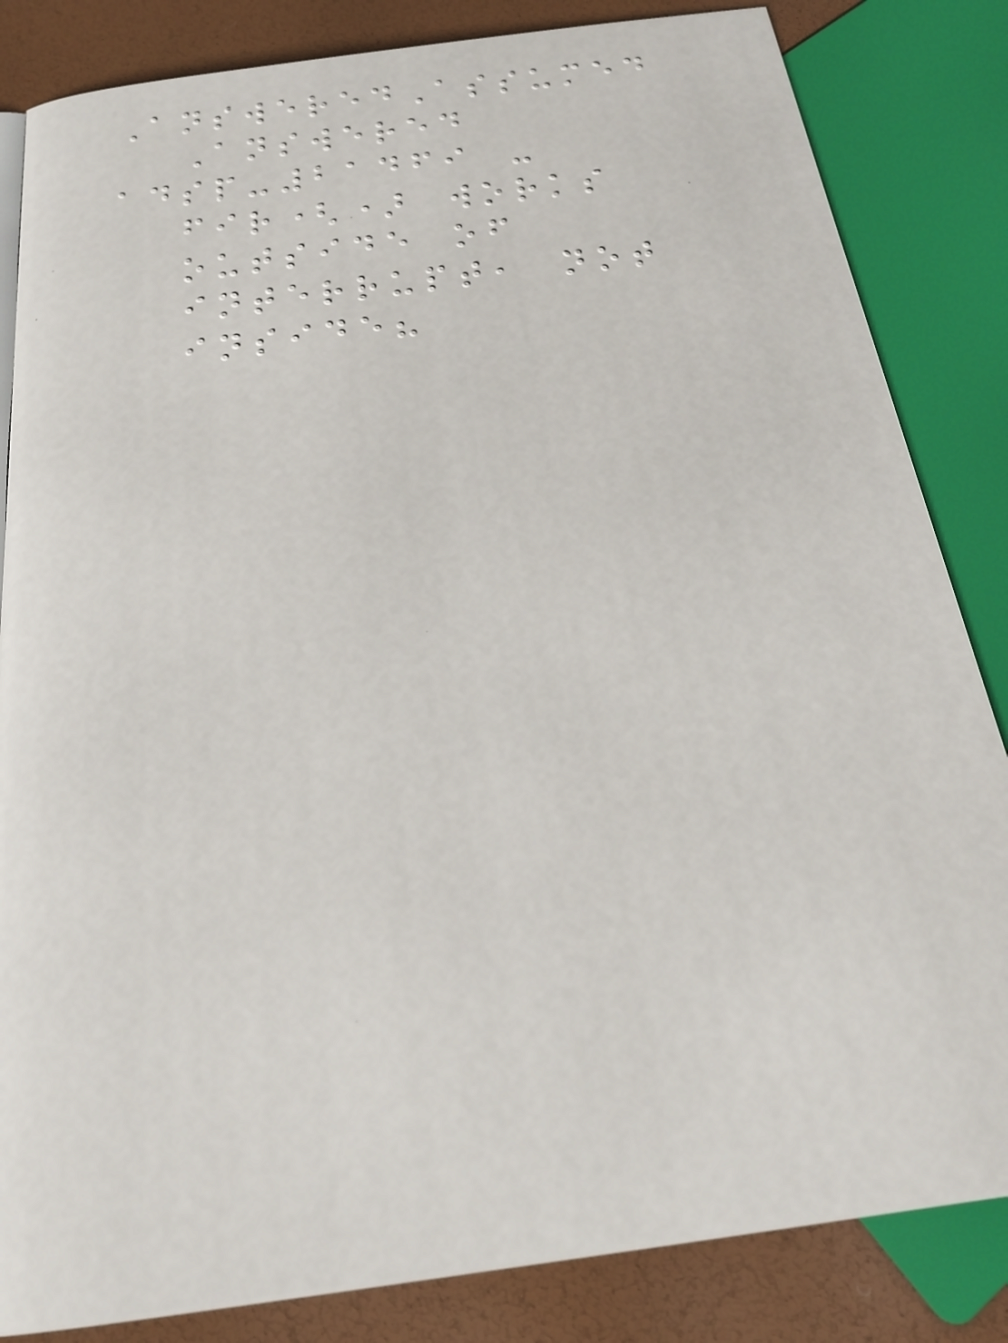AnsweredAssumed
Answered
adsp-21469 -
fir() works
outside of
interrupt, not
inside?
